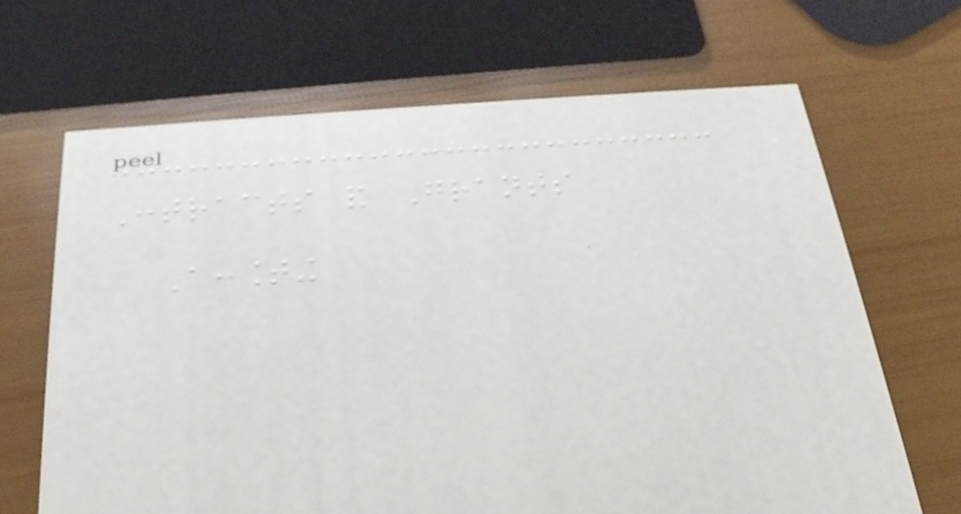Contracts and Grants
Accounting
